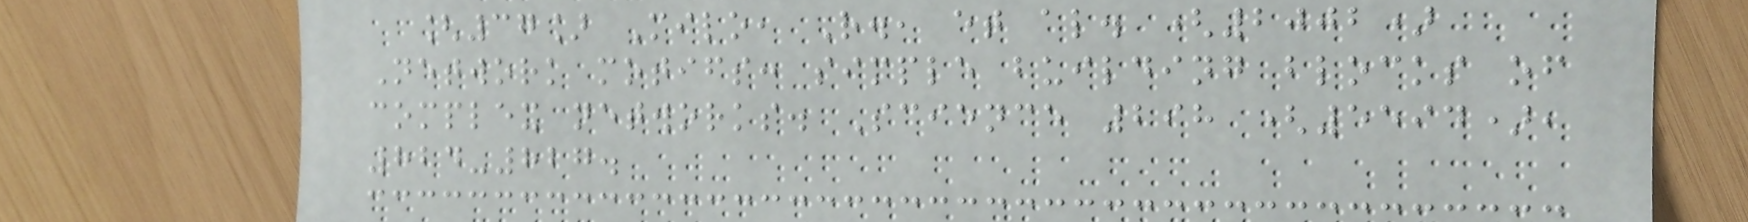[37] Milo, R., et al. (2002)
Network motifs: simple building blocks of
complex networks. Science 298 (5594),
824-827.
